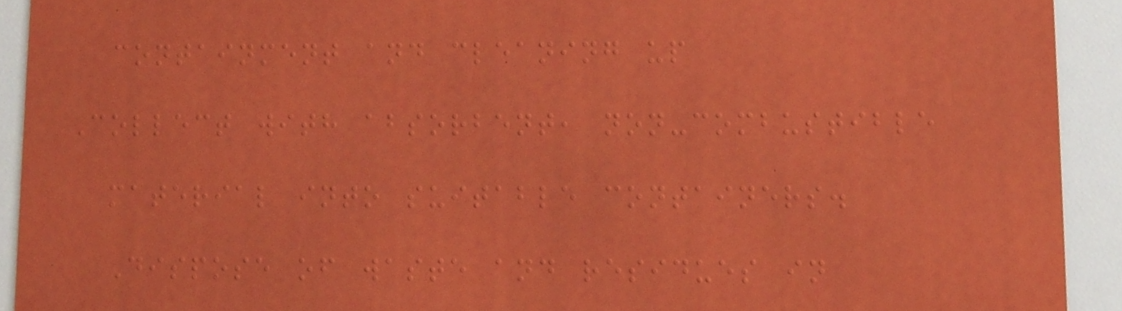containment and cleaning up
Collect with absorbent, non-combustible
material into suitable containers.
Dispose of waste and residues in
